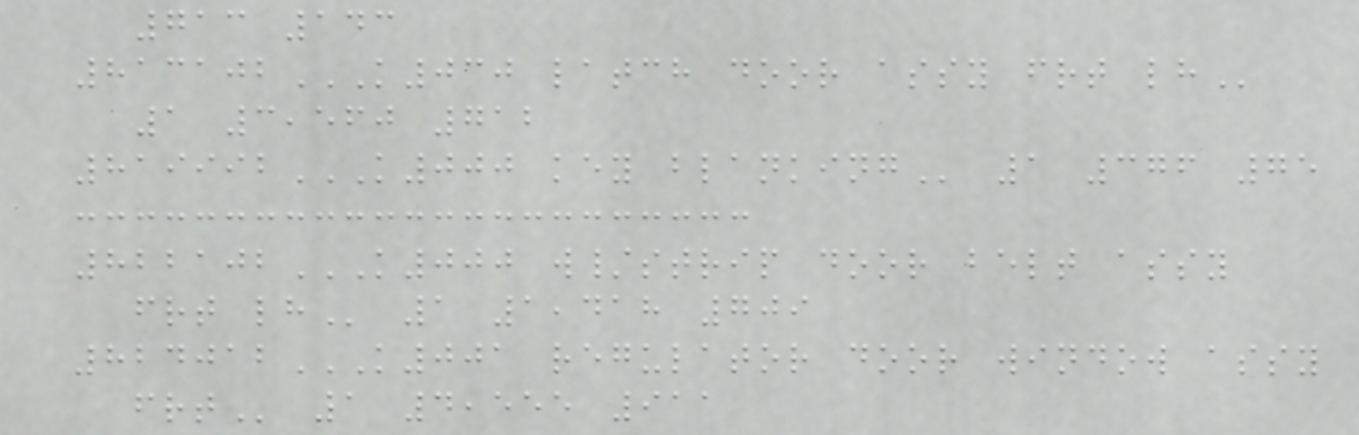713 143
813102K030 LATCH DOOR ASSY FRT LH
1 3,560 712
819992K000 KEY BLANKING 1 376 75
822102K000 W/STRIP DOOR BELT ASSY
FRT LH 1 1,418 709
824012K001 REGULATOR DOOR WINDOW ASSY
FRT 1 4,555 911
